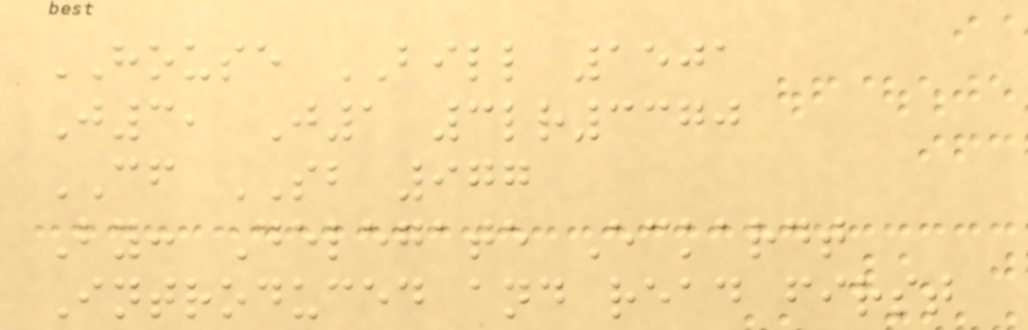HOUSE BILL 1501
J3, J1 3lr3370
CF SB 977
By: Delegate Eckardt
Introduced and read first
